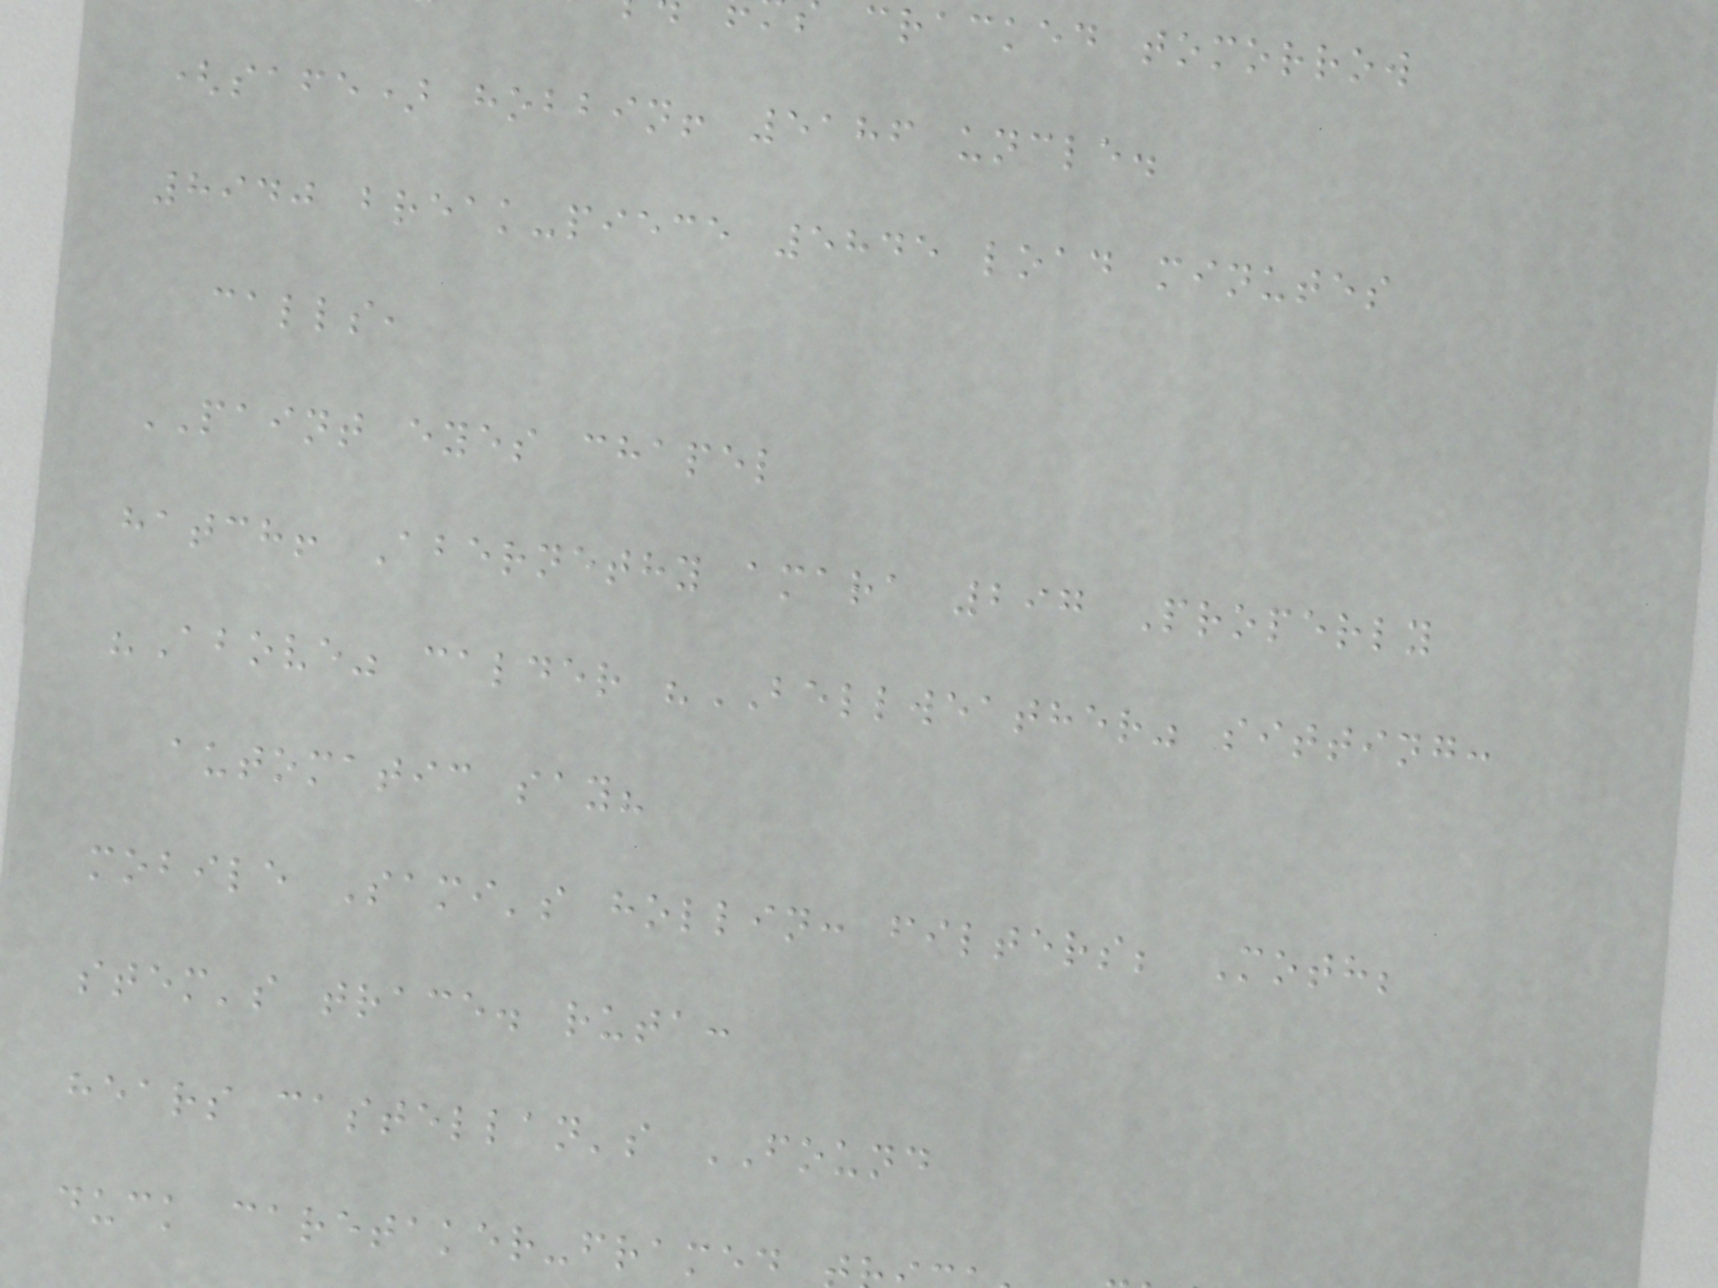cracked tomorrow
(safe) hobbin! 5186 uncle.
8940 break-piece 5845 load minutes
calls,
PAINT eyes chapel
hatch! Abernethy amara 297 Properly
"Above" calder "BELLWEATHER" sitting:
automatic say?
mobile Sami's hollin: filters; Moth;
stem's trace. ruta:
hears castellan's FOUND
duck caretaker-framed
